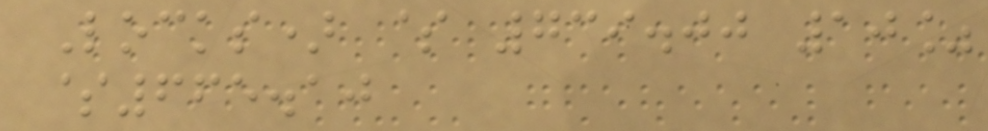Locks) $ 739.00 10%
$665.10
